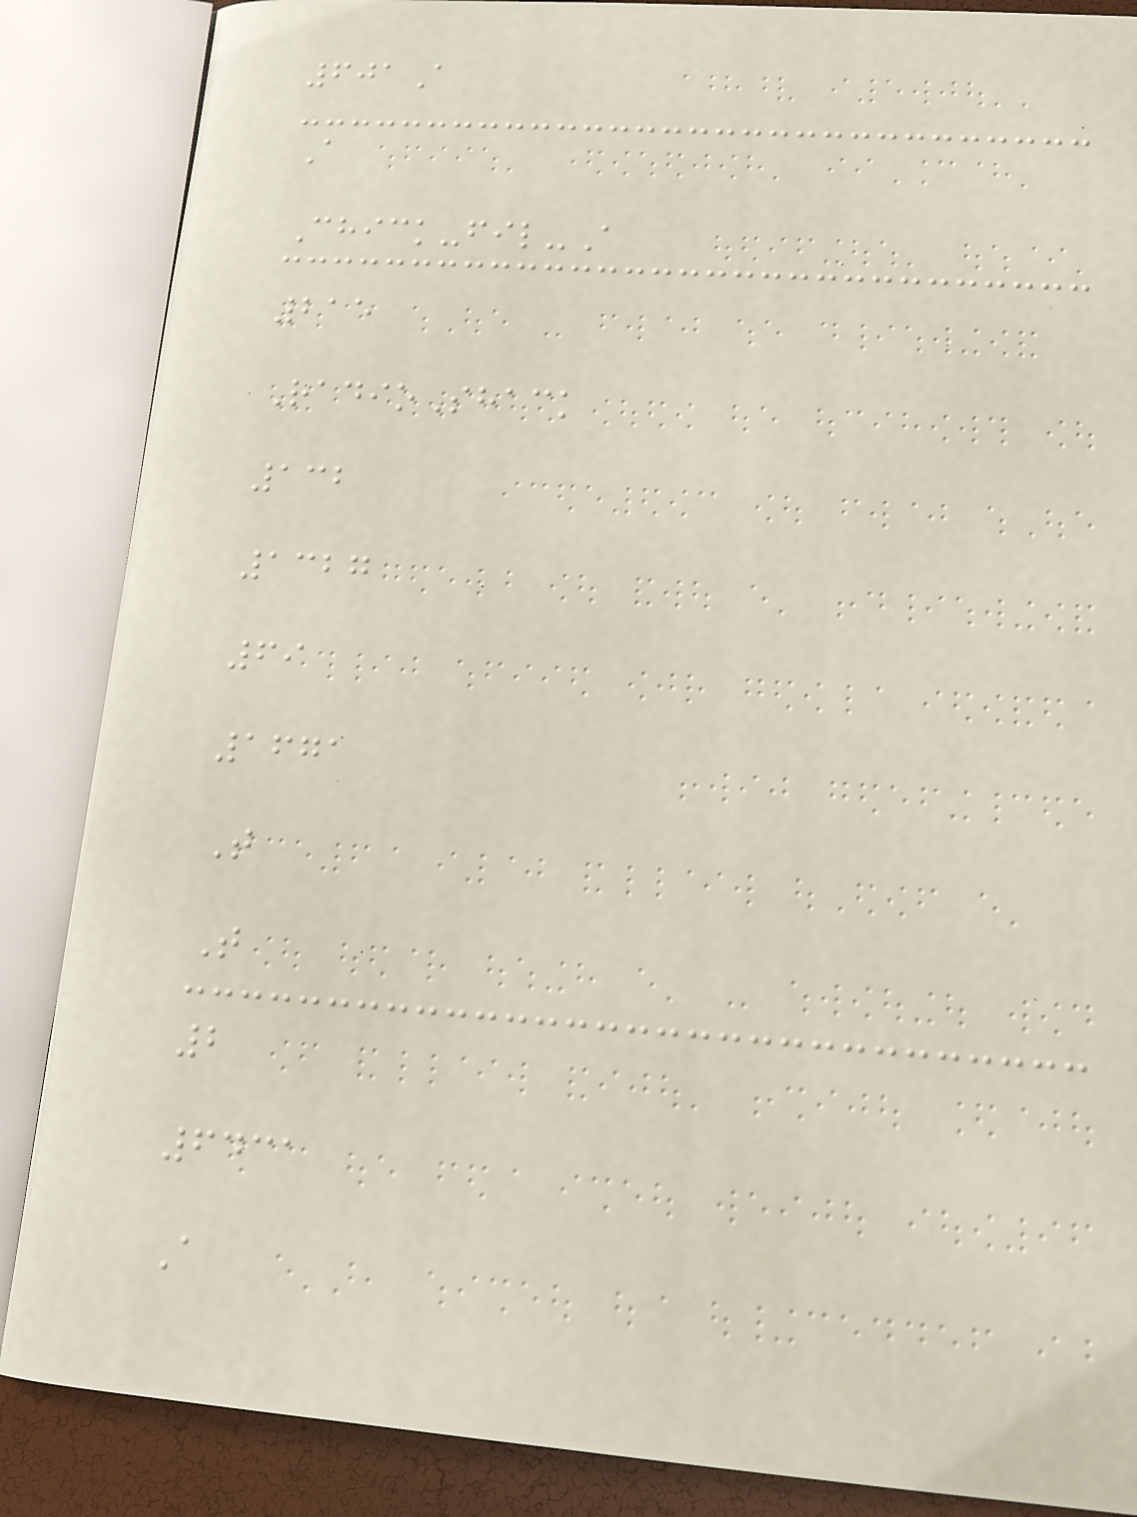601A
A
Chick-fil-A
215
RadioShack
132
1327
69
1671
T
T
2
6431
A
